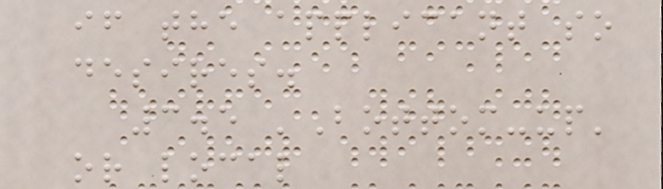if the applicant so
desires.
3.5 'Bottom-up'
or local
